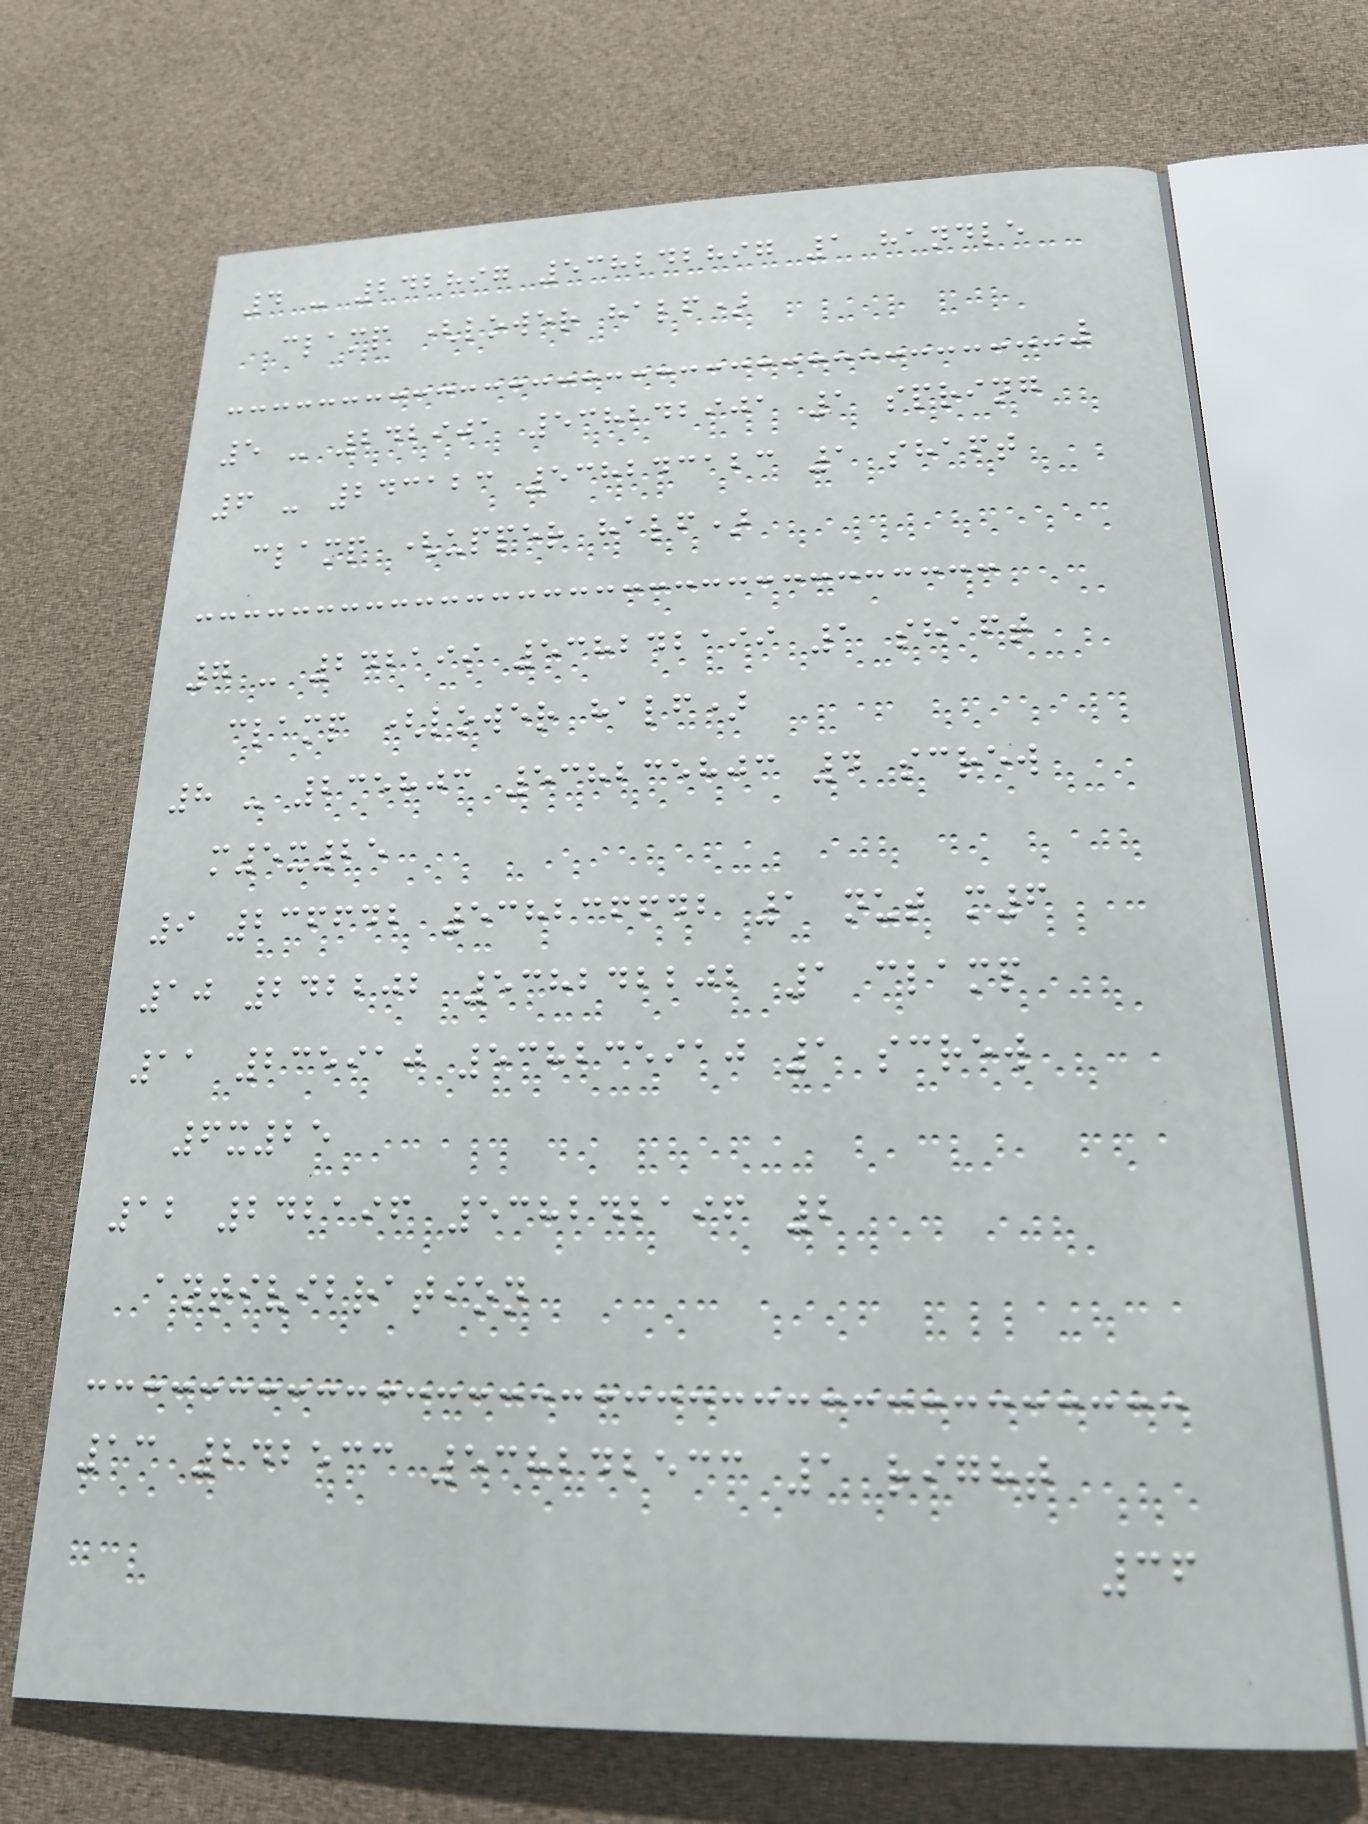4 - 242897 538242897 1 handle
clamp (lower half)
5 - 242901 538242901 1 spring
6 - 243123 538243123 1 shaft
clamp (upper half)
7 - 242199 538242199 1 shaft
clamp (lower half)
8 - 235803 538235803 4 screw
m5x25
9 236642 538236642 1 nut m6
10 242202 538242202 1 clamp
11 235910 538235910 1 screw
6x25
12 242196 538242196 2
antivibration
13 242533 538242533 1 right
36
